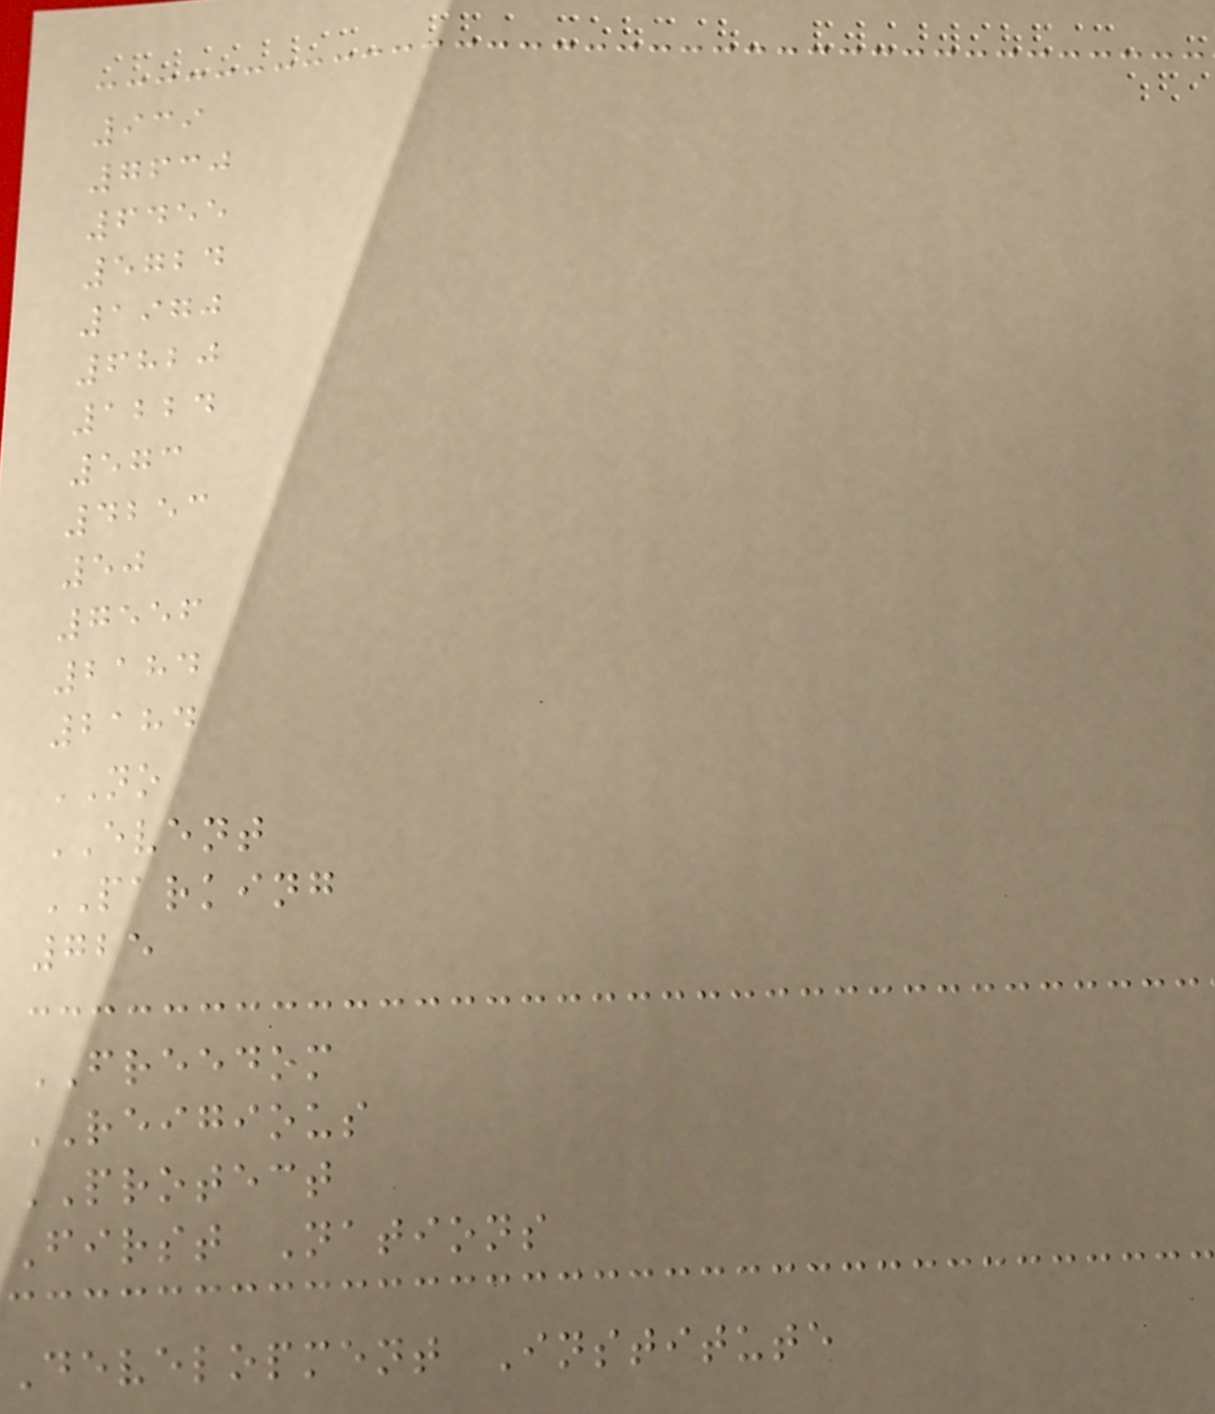939
7630
6455
5724
1970
6820
1224
573
4253
50
7556
2184
2184
NO
EVENT
PARKING
725
FREEDOM
REIGIOUS
PROTECT
First Nations
Development Institute
